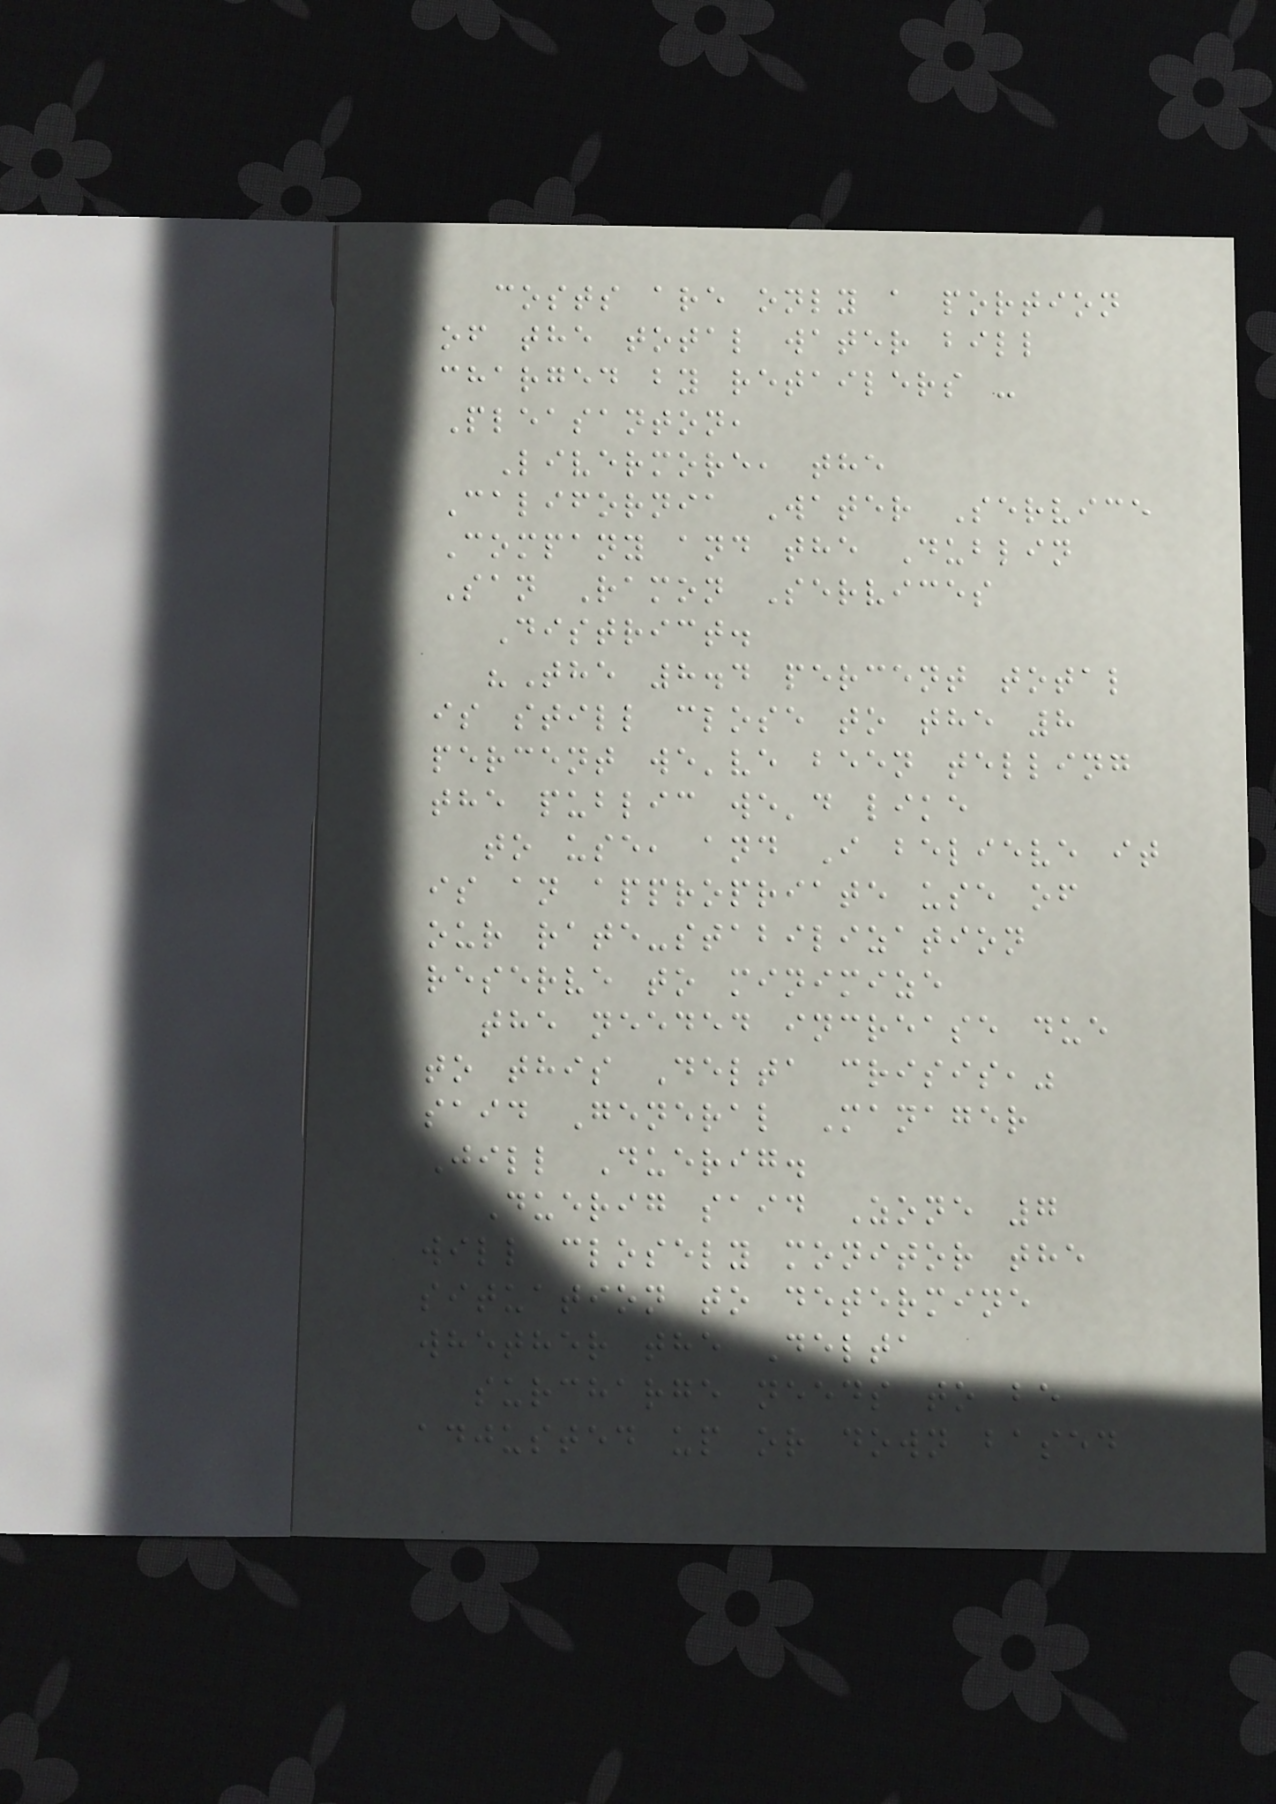costs are only a portion
of the total water bill
charged by retailers -
Pleasanton,
Livermore, the
California Water Service
Company and the Dublin
San Ramon Services
District.
"The 8.4 percent total
is still close to the 8
percent we've been telling
the public we'd like
to use, and I believe it
is an appropriate use of
our rate-stabilization
reserve to minimize
the needed increase due
to this Delta crisis,"
said General Manager
Jill Duerig.
Duerig said Zone 7
will closely monitor the
situation to determine
whether the Delta
surcharge needs to be
adjusted up or down based
